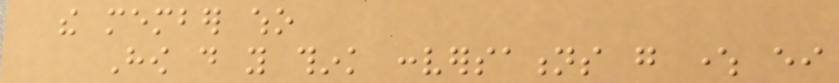the member who
How do you think conversations go where either
